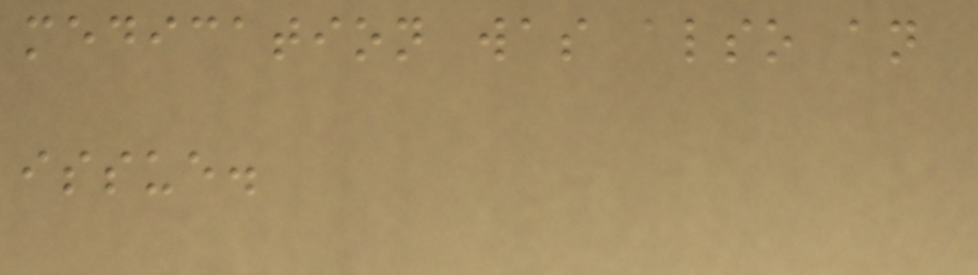medication was also an
issue.
